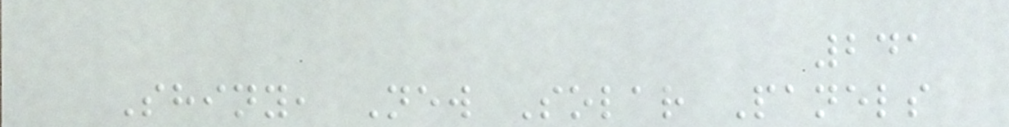241
Shiny, New Solar Panels
